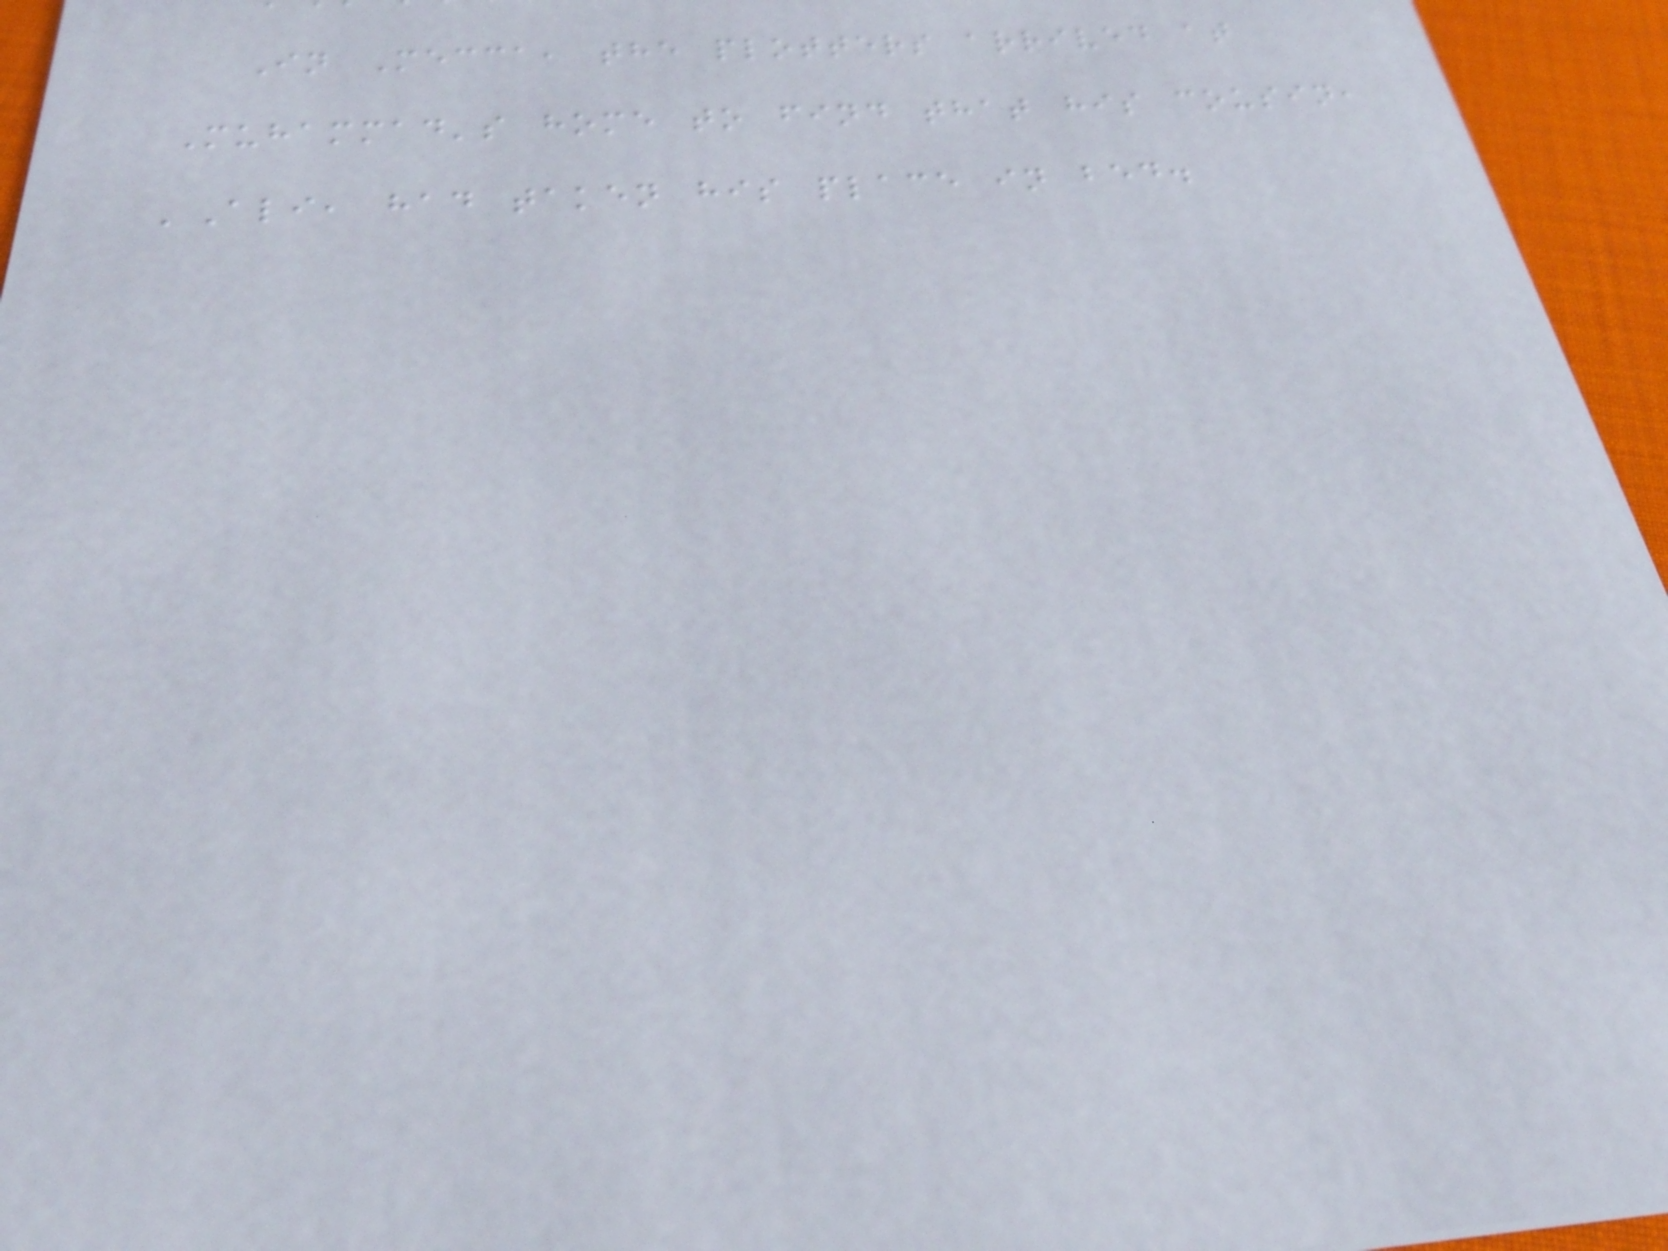In Mecca, the plotters arrived at
Muhammad's home to find that his cousin,
'Ali, had taken his place in bed.
